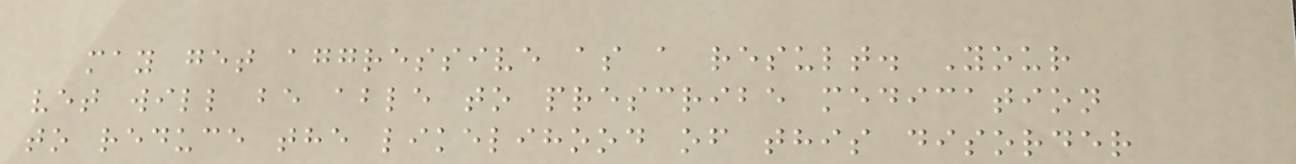may get aggressive as a result. Your
vet will be able to prescribe medication
to reduce the likelihood of this disorder
